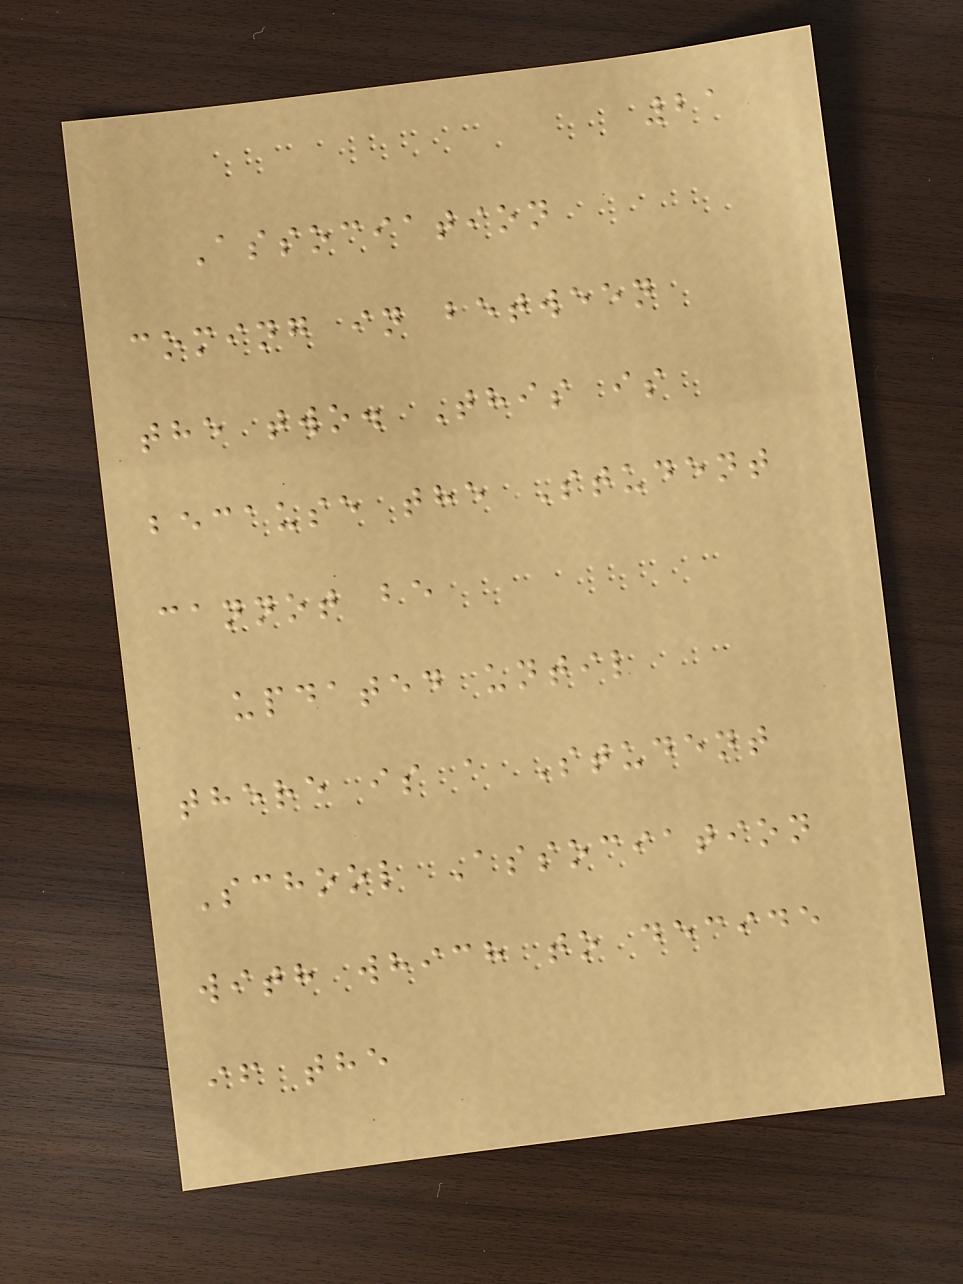21
Association
coming in between
the two. This is
because the Student
cannot be
updated until
there is a Student
School Association
with which to decide
if the
